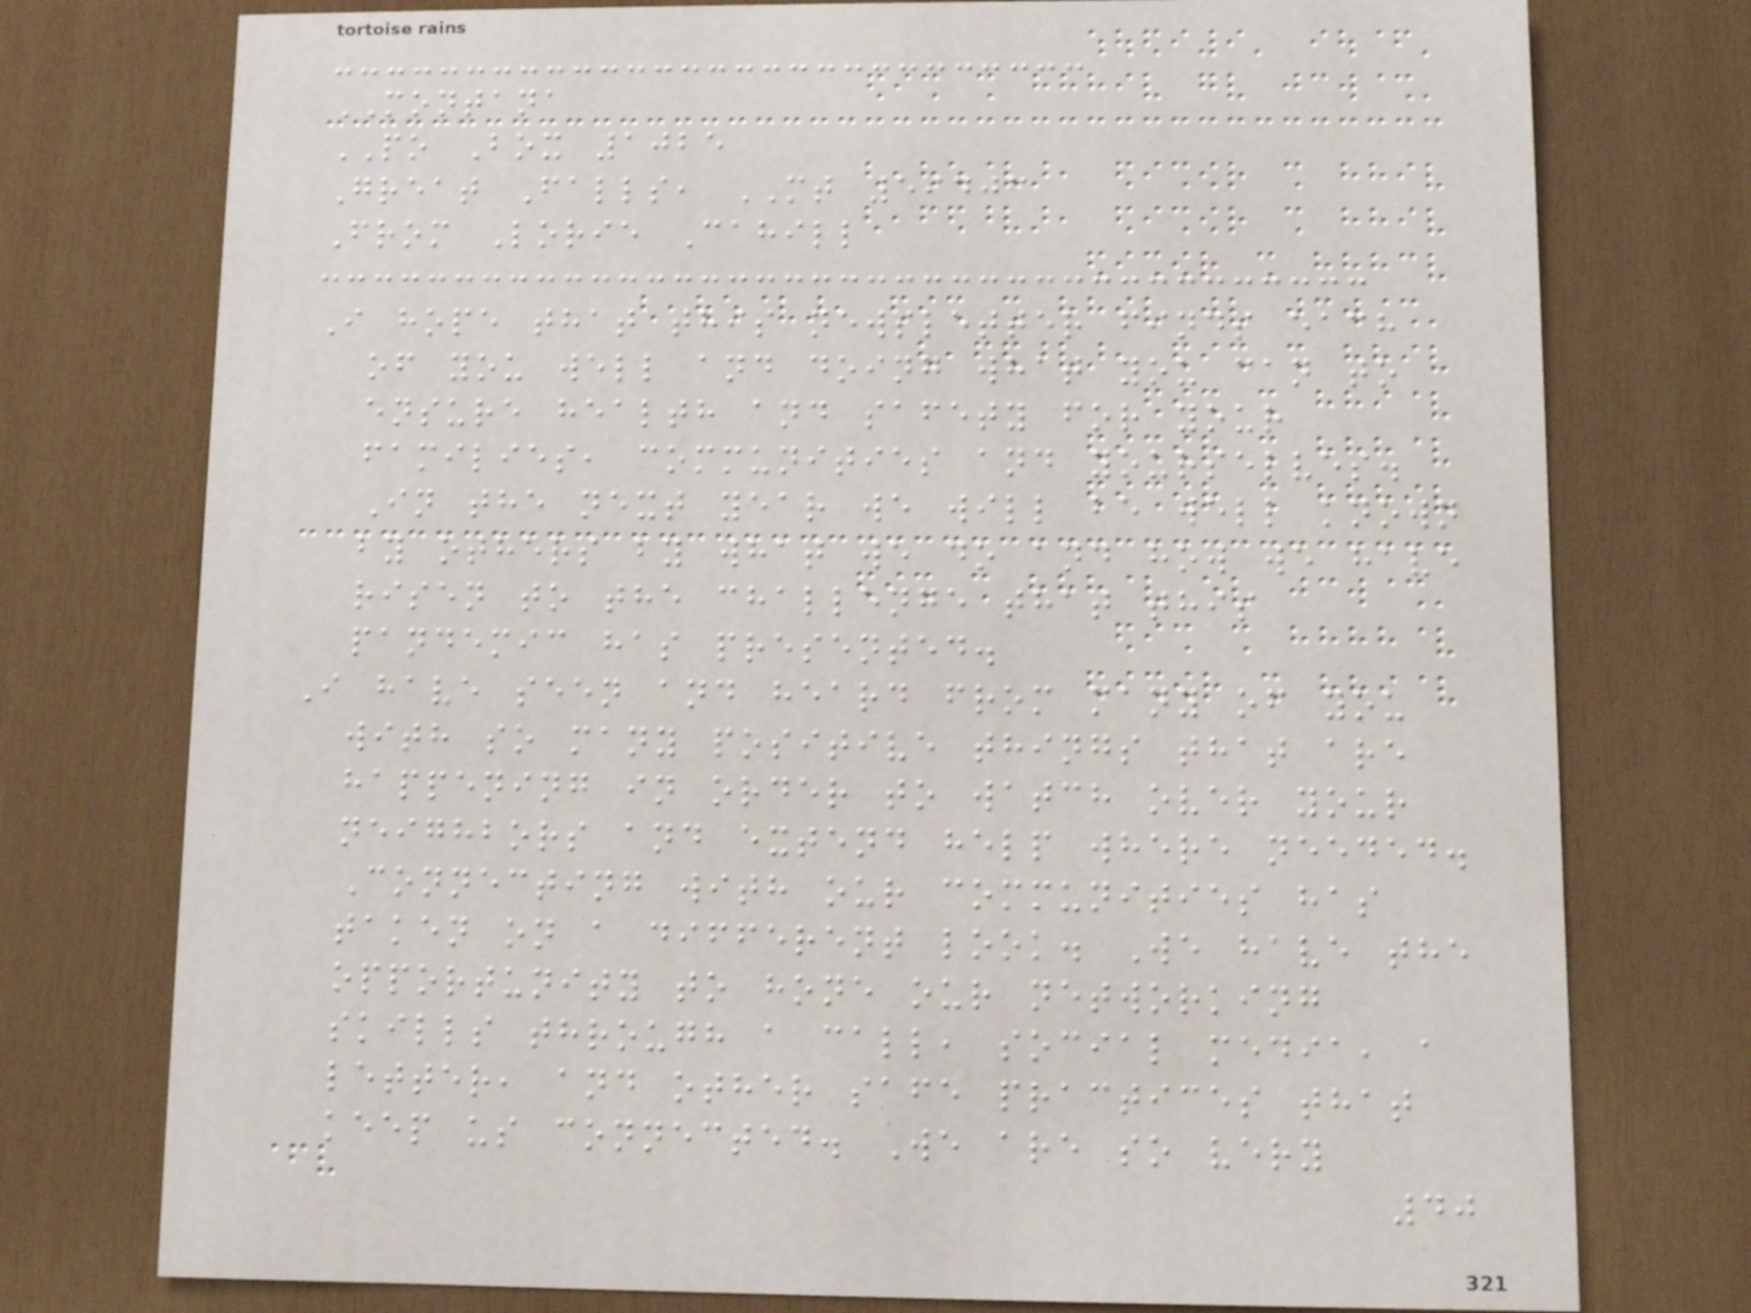MONTANA
PO Box 1025
Great Falls, MT 59403
From Lorie Cahill
I hope that this newsletter finds each
of you well and doing what you can to
ensure health and safety for your
families, communities and yourselves.
In the next year we will be well known
by others by what we do and how we have
risen to the challenge that this
pandemic has presented.
I have seen and heard from many of you
with so many positive things that are
happening in order to watch over your
neighbors and extend help where needed.
Connecting with our communities has
taken on a different look. We have the
opportunity to hone our networking
skills through a call, social media, a
letter, and other safe practices that
keep us connected. We are so very
40
